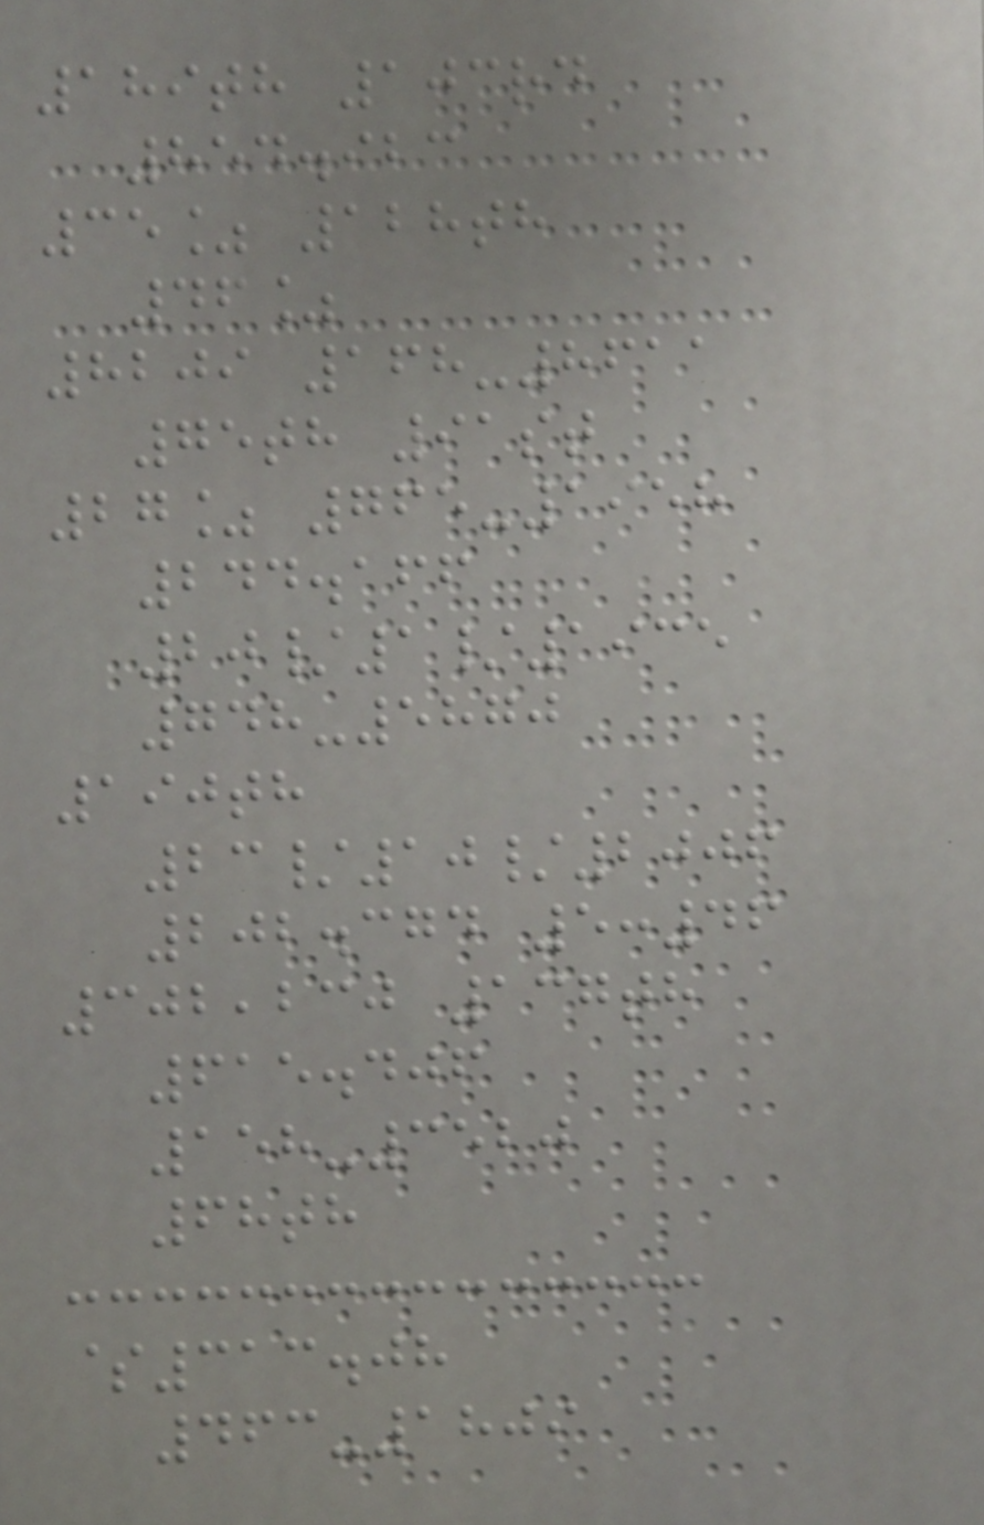189th 103rd
854.923
35% 128th
46%
8209 168-8611
75th 91st
27% 765-1958
244.166
20/1/1935
748-5870
190th
23/10/2006
202.374 5:46
302,230 137th
615.406
158-3520
68th
$313.08
463-1809
